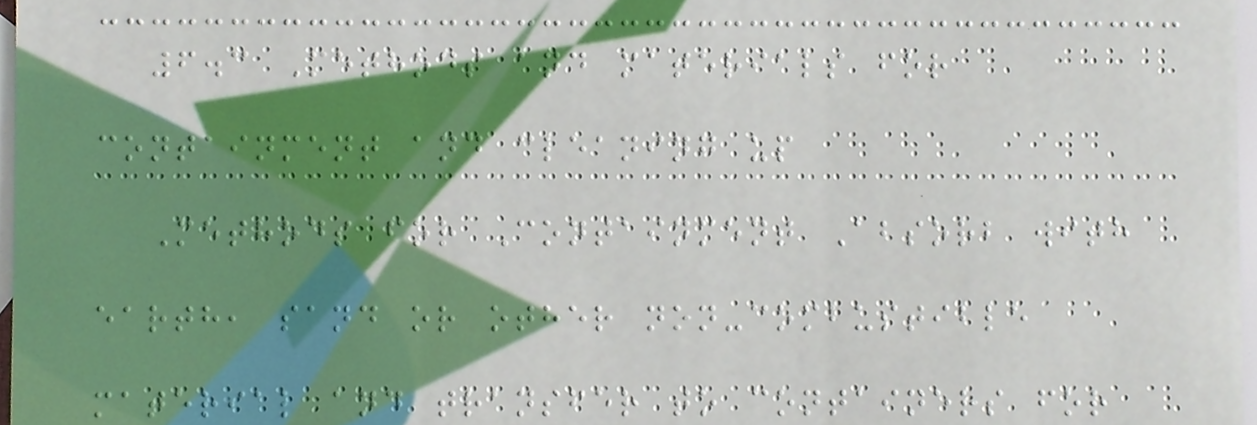6.3 Methods and materials for
containment and cleaning up
Methods for Containment Absorb with
earth, sand or other non-combustible
material and transfer to containers for
